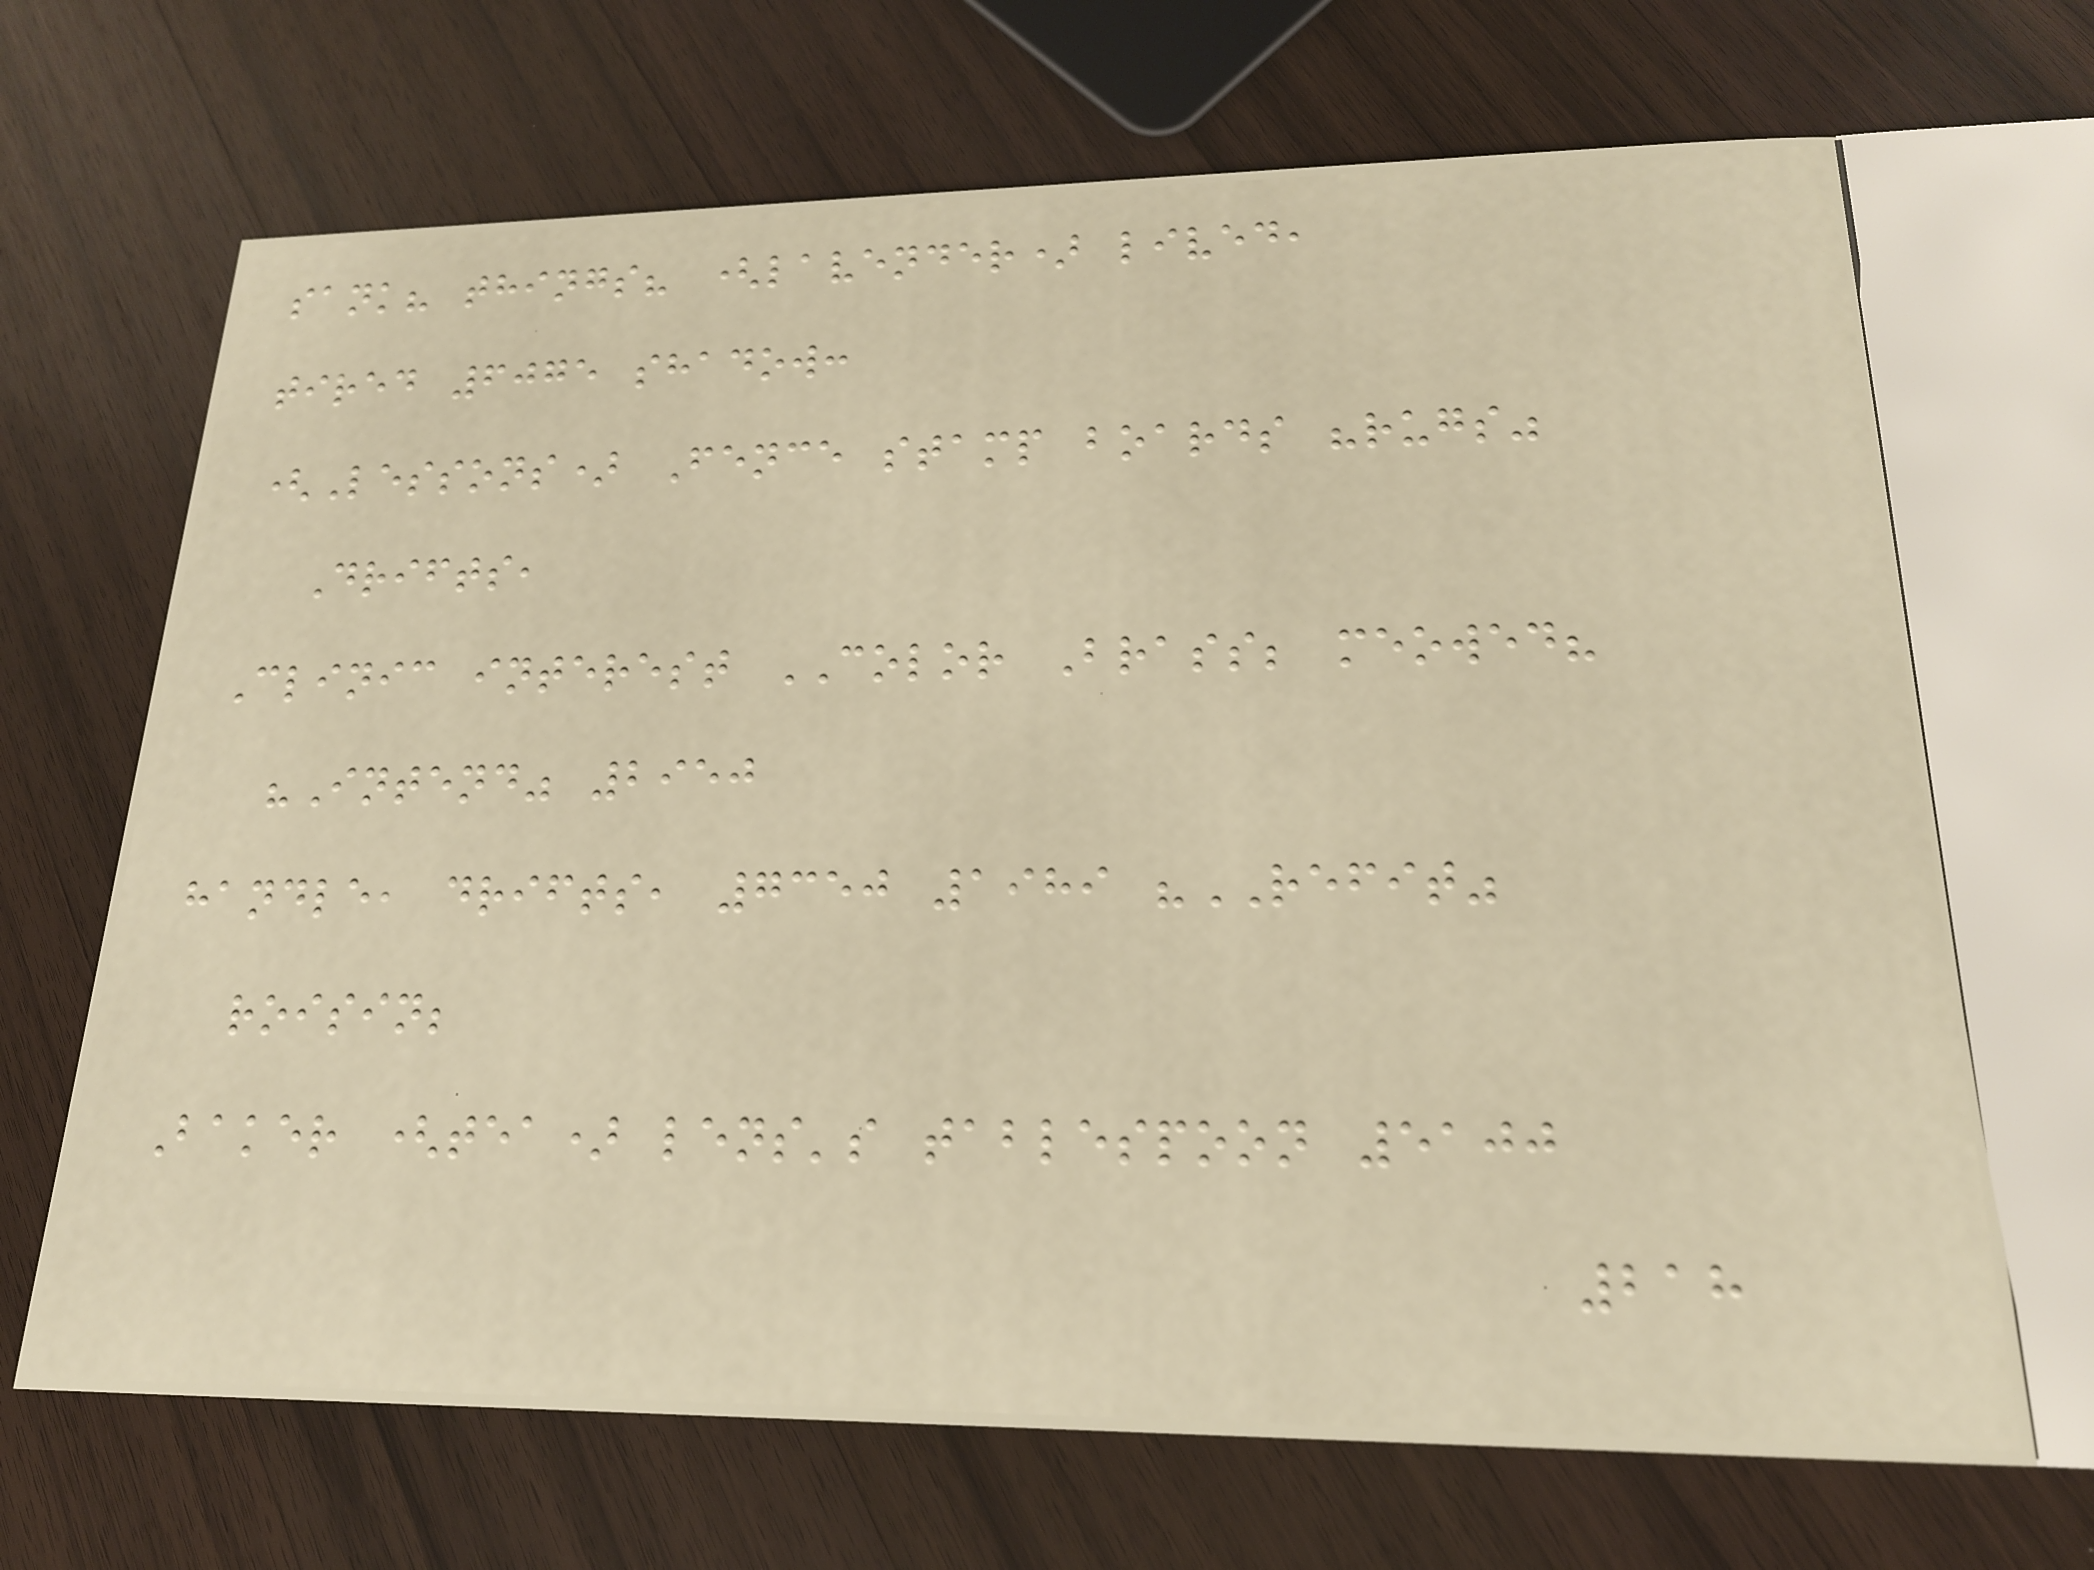sank? things? (lavender) lived,
tired 6075 shadow:
(Lessons) Fence stamp boards "rugs"
Drifts,
Clinic interest COLOR Brass; meowed?
"Intend" 2950
handle, drifts, 7350 1989 "REFIT"
roisin;
Baker (tea) lens's tablespoon 5100
218
